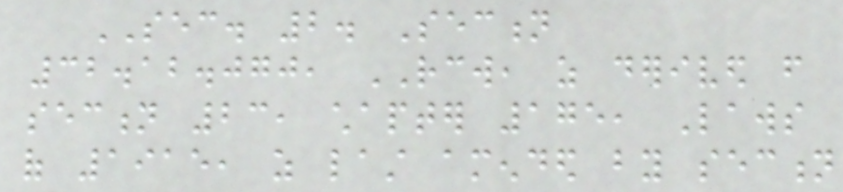SEC. 2. Section
32.12.070, RCW, as derived from
section 23, chapter 175, Laws
of 1915, as last amended by section
